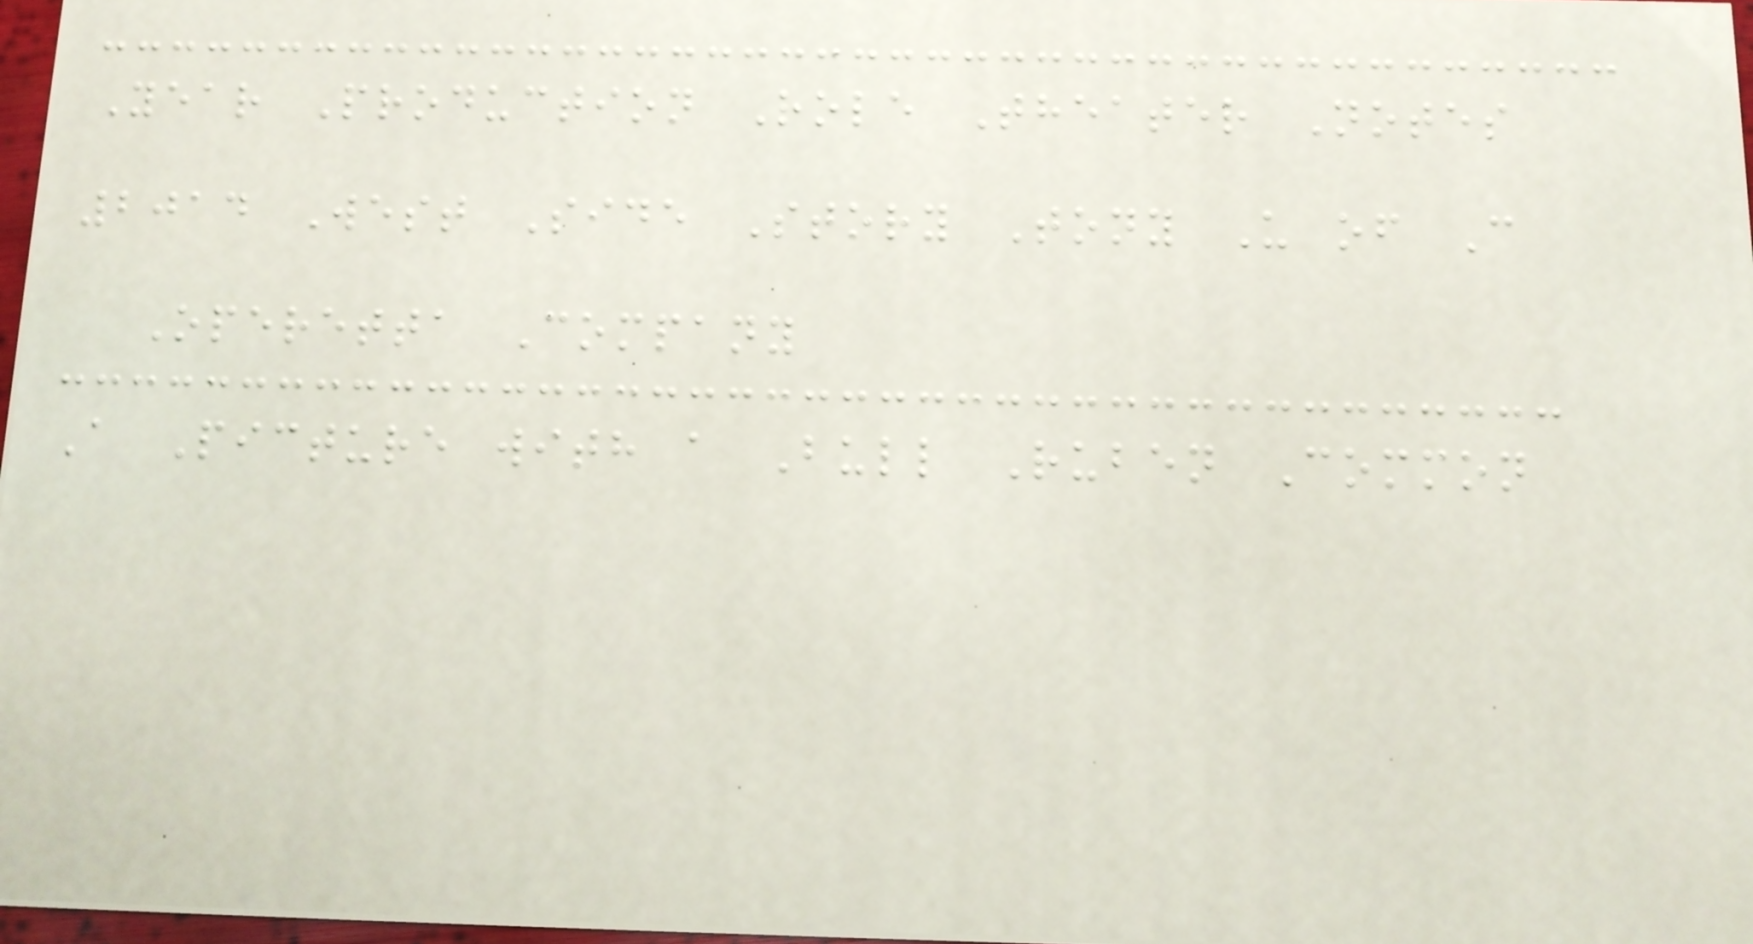Year Production Role Theater Notes
2014 West Side Story Tony U of C
Operetta Company
A Picture with a Bull Ruben Common
